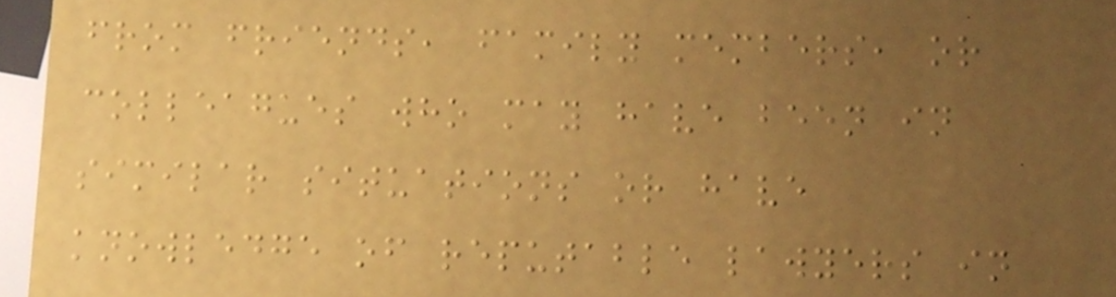from friends, family members, or
colleagues who may have been in
similar situations or have
knowledge of reputable lawyers in
